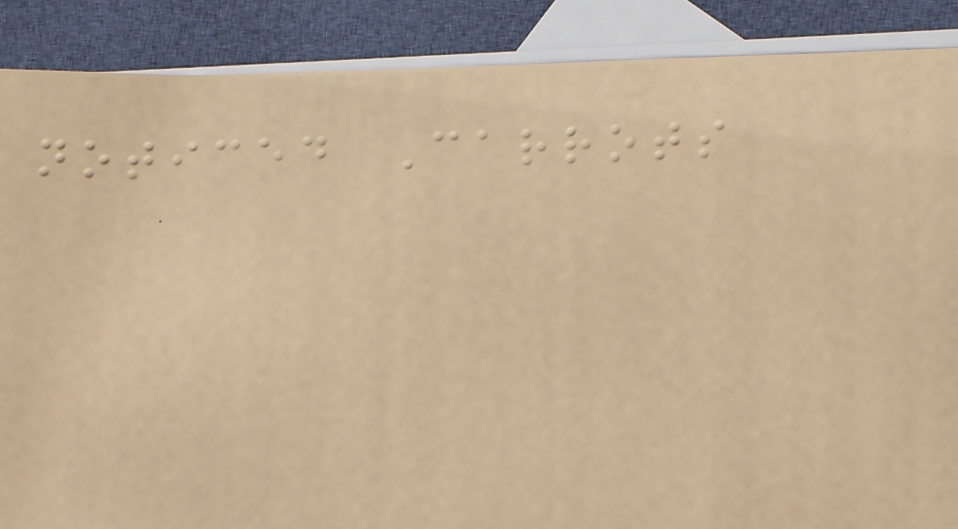noticed Carrots
